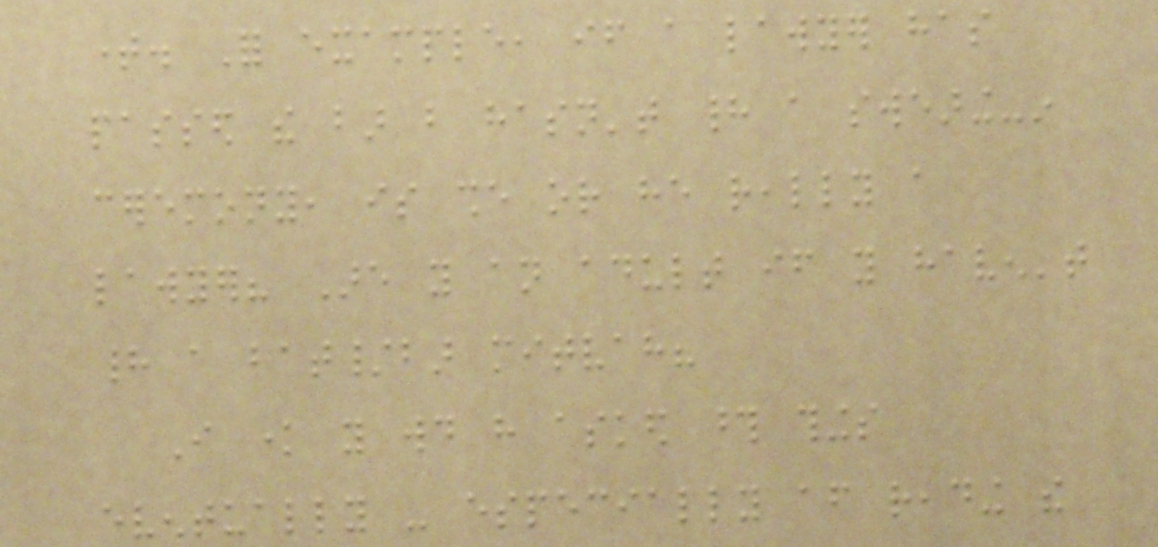time. For example, if a lawyer has
passed the bar but hasn't had a swearing-in
ceremony, is she or he really a
lawyer? Are you an adult if you haven't
had a bat/bar mitvah?
I know you would have asked those things
eventually - especially after reading the
